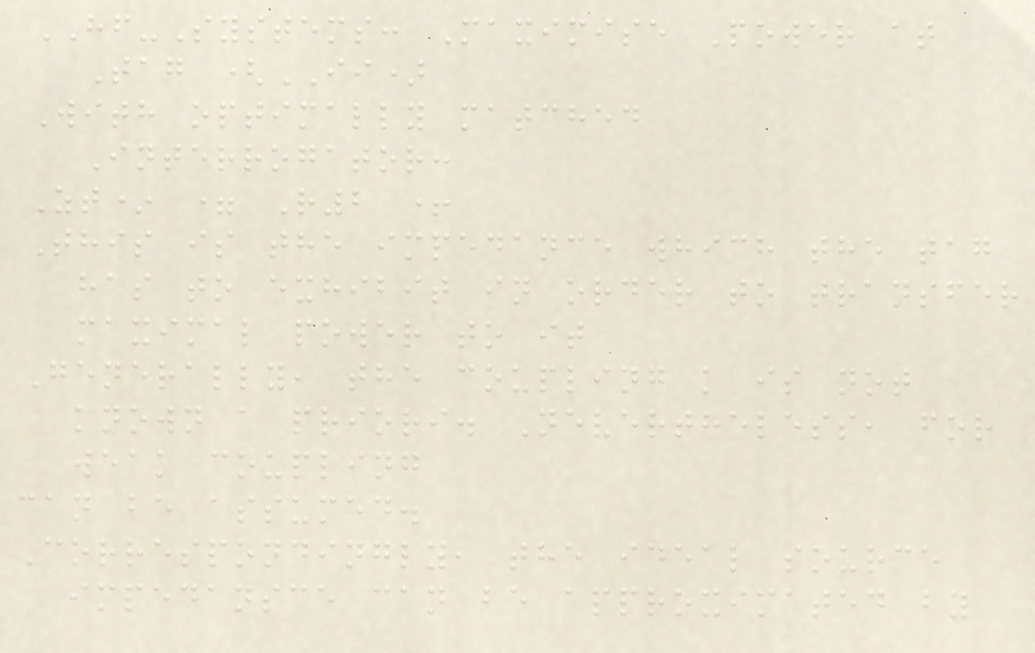HF-Systems: Maximise Power at
Tag (II)
With optimally matched
Interrogator:
Zt* = R2 +
This is the impedance which the tag
has to exhibit in order to transfer
maximal power to it
Generally, the coupling k is not
known a priori. Nevertheless, for
weak coupling
can be assumed.
Correspondingly, the ideal source
impedansce can be approximated by
